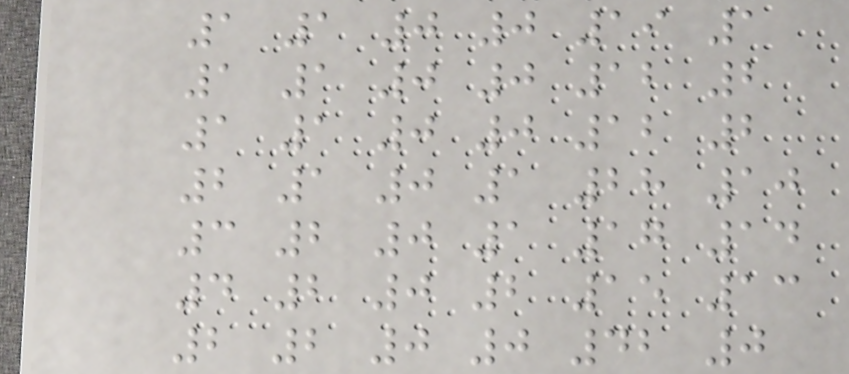1 1 0 0 19 1
1 1 0 0 12 2
1 1 0 0 12 2
2 1 0 1 28 10
3 2 0 1 17 14
4 2 0 2 15 13
2 2 0 0 42 0
